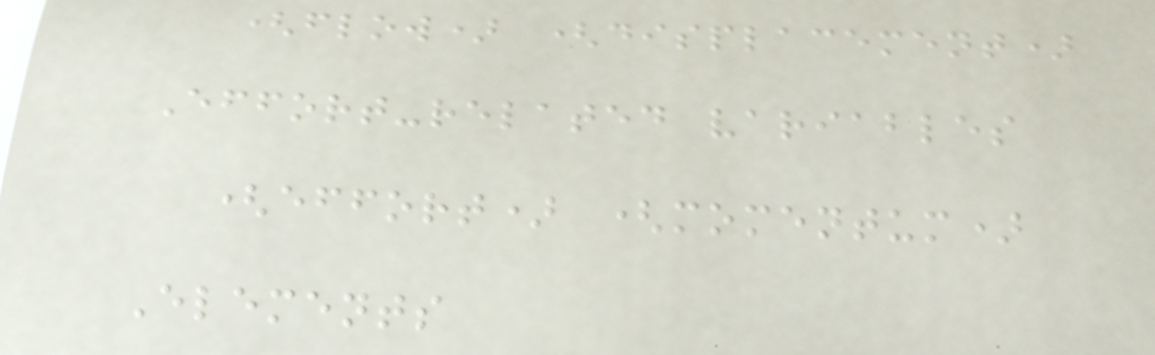(flow) (displacement)
Effort-related variables
(effort) (momentum)
Elements
